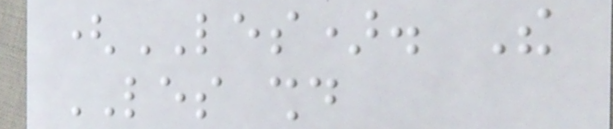(LES). The
LES should
